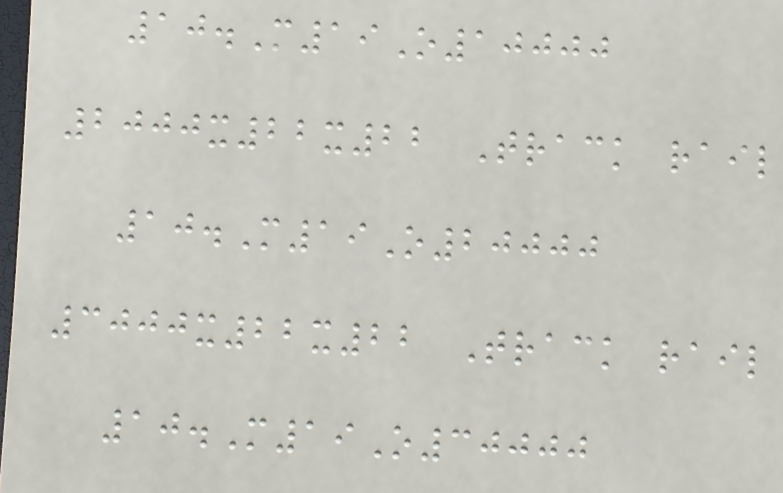10.M19O10000
2000x22x22 Track rail
10.M19O20000
3000x22x22 Track rail
10.M19O30000
